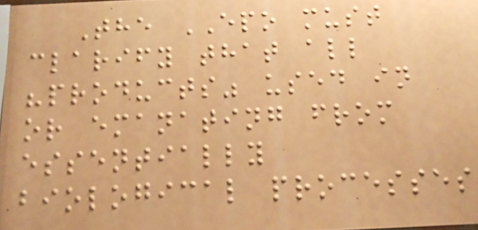The EPO must
clarify that all
"products" used in
or emanating from
essentially
biological processes
